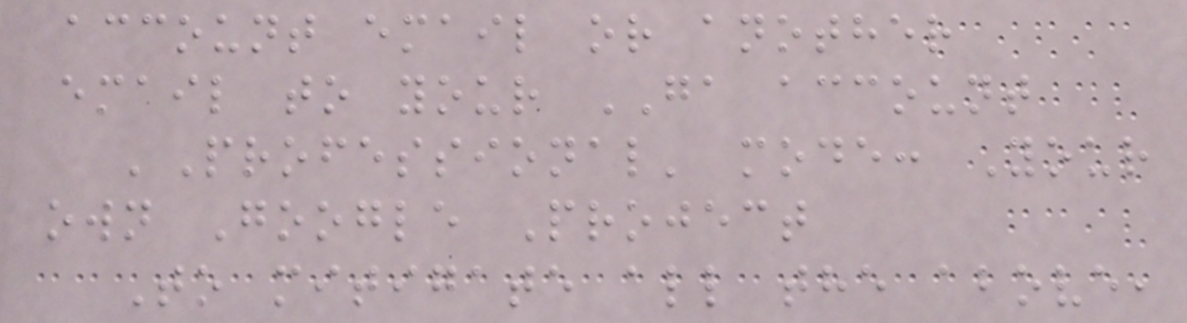account email or another
email to your GA account
'Professional' mode: Your
own Google Project
To mitigate all the above,
